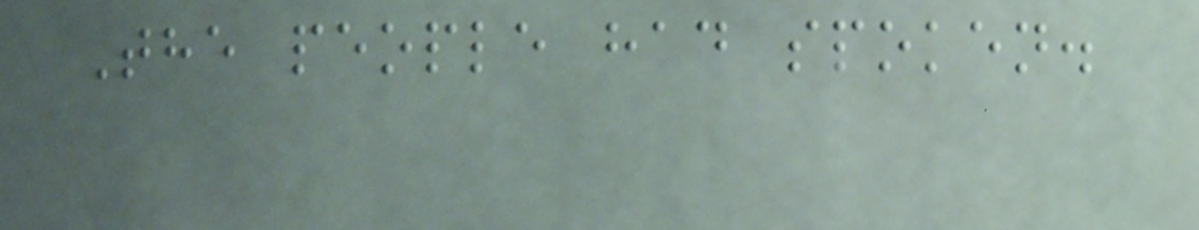The people had spoken.
